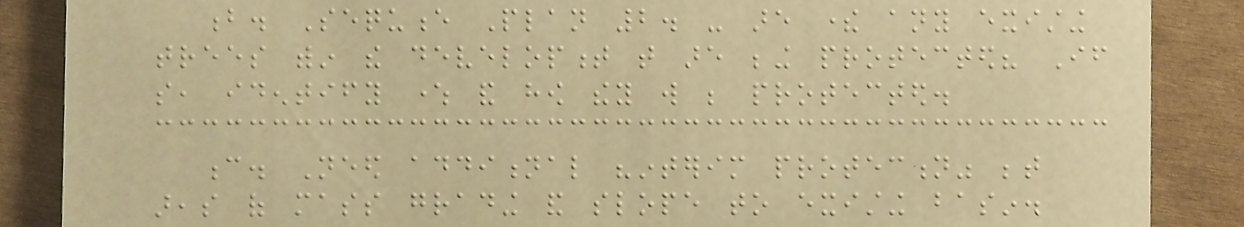b. Sequence Plan 2. - are there any existing
trees within the development that are being protected? If
so, identify where and how they will be protected.
c. Need additional "interim protection" between
areas of mass grading and slope to existing basin.
